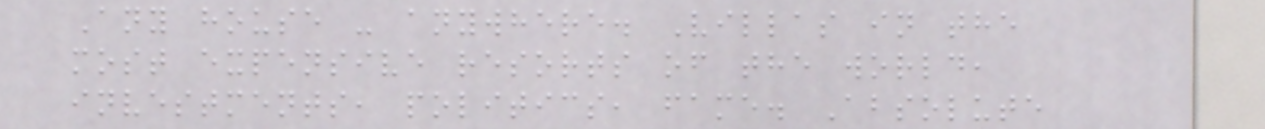Any house - anywhere. Villas in the
most expensive resorts of the world,
investments, politics, fame. Absolute
